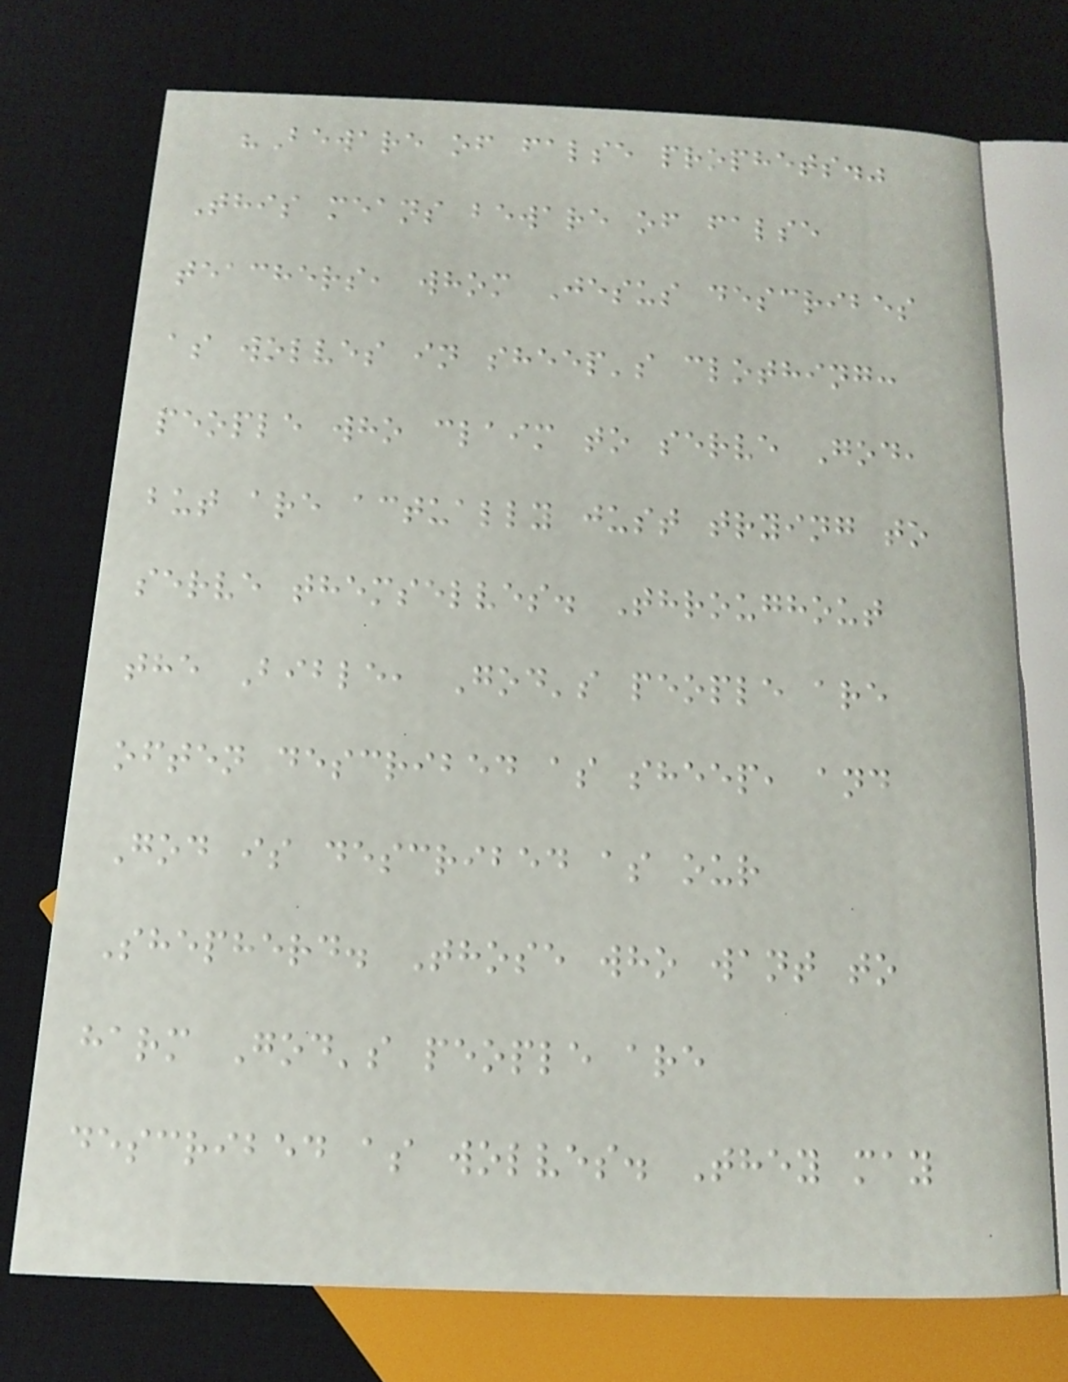"Beware of false prophets."
This means beware of false
teachers, whom Jesus describes
as wolves in sheep's clothing:
people who claim to serve God,
but are actually just trying to
serve themselves. Throughout
the Bible, God's people are
often described as sheep, and
God is described as our
Shepherd. Those who want to
harm God's people are
described as wolves. They may
